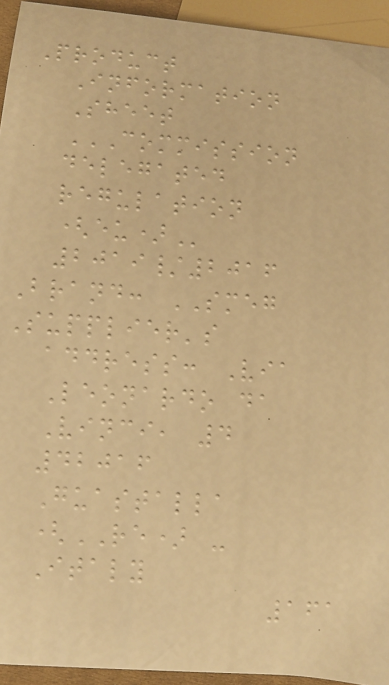Product
Information
Sheet
COMMISSION
DELEGATED
REGULATION
(EU)
2019/2016
Brand: SMEG
Supplier's
address: Via
Leonardo da
Vinci, 4
42016
Guastalla
(RE) -
Italy
161
